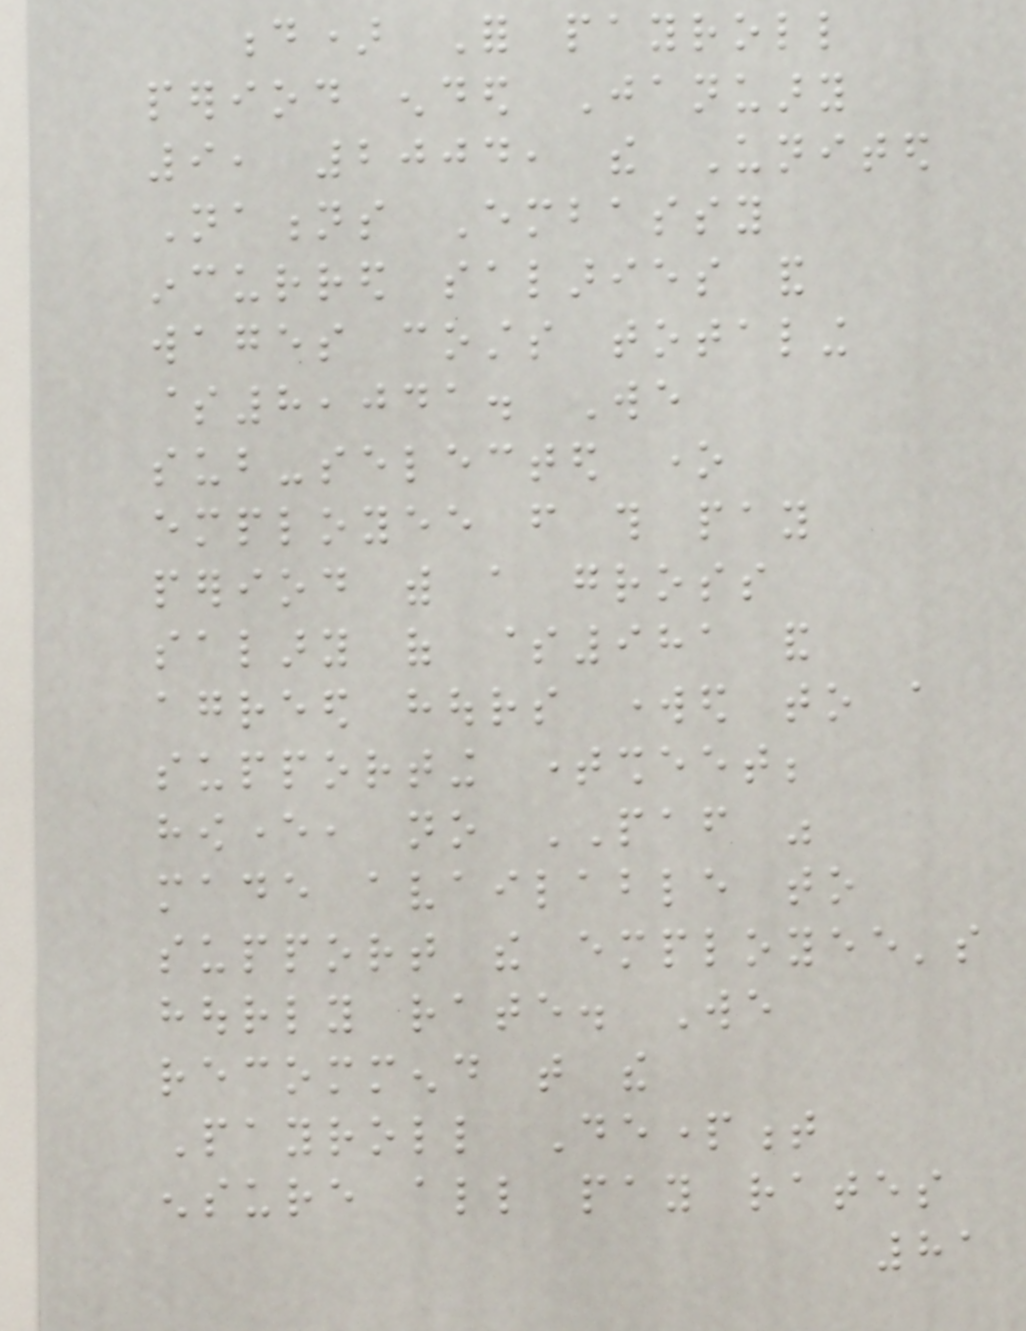d) For payroll
period ended January
9, 2004, the United
Nations Embassy
incurred salaries and
wages costs totaling
$8,041. We
sub-selected one
employee from this pay
period with a gross
salary of $981 and
agreed hours worked to a
supporting timesheet;
however, no PAF was
made available to
support the employee's
hourly rate. We
recommend that the
Payroll Department
ensure all pay rates
81
